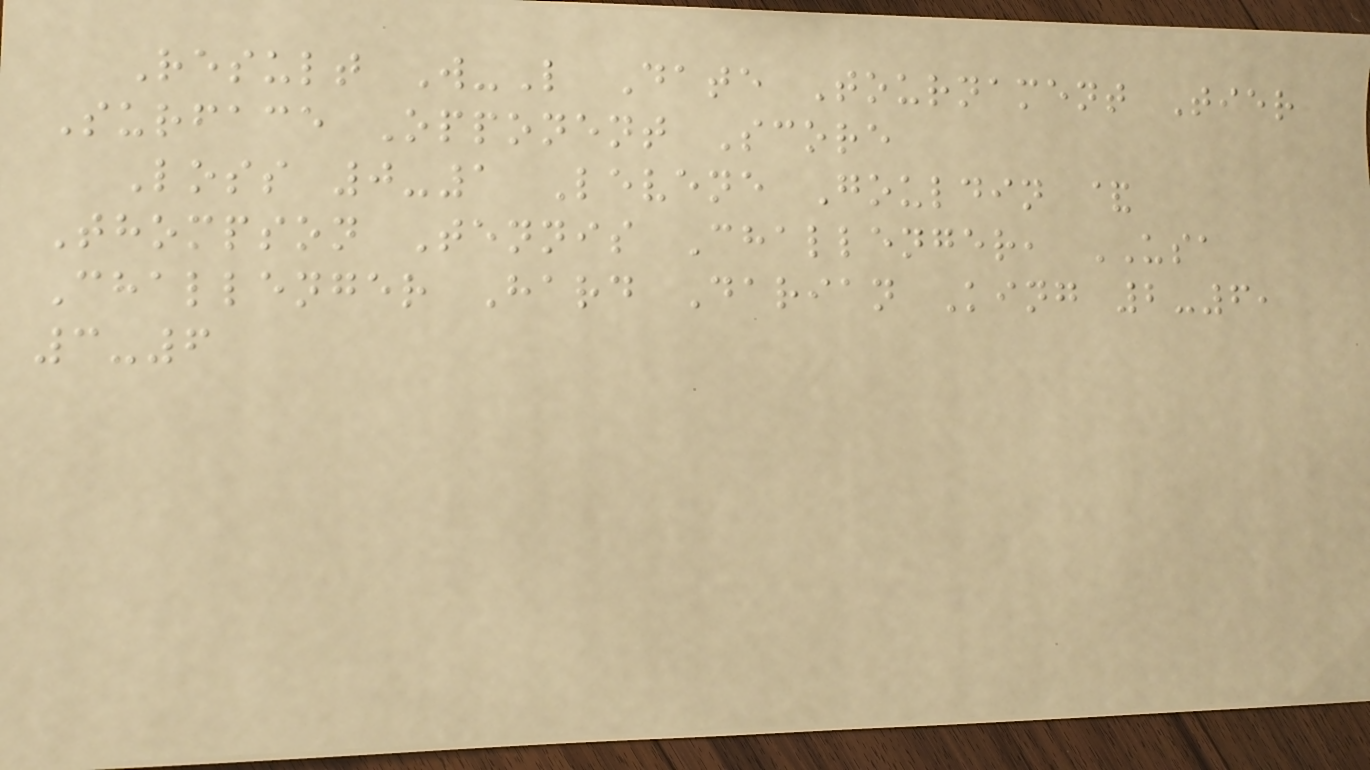Result W-L Date Tournament Tier
Surface Opponent Score
Loss 0-1 Levene Gouldin &
Thompson Tennis Challenger, USA
Challenger Hard Darian King 2-6,
3-6
